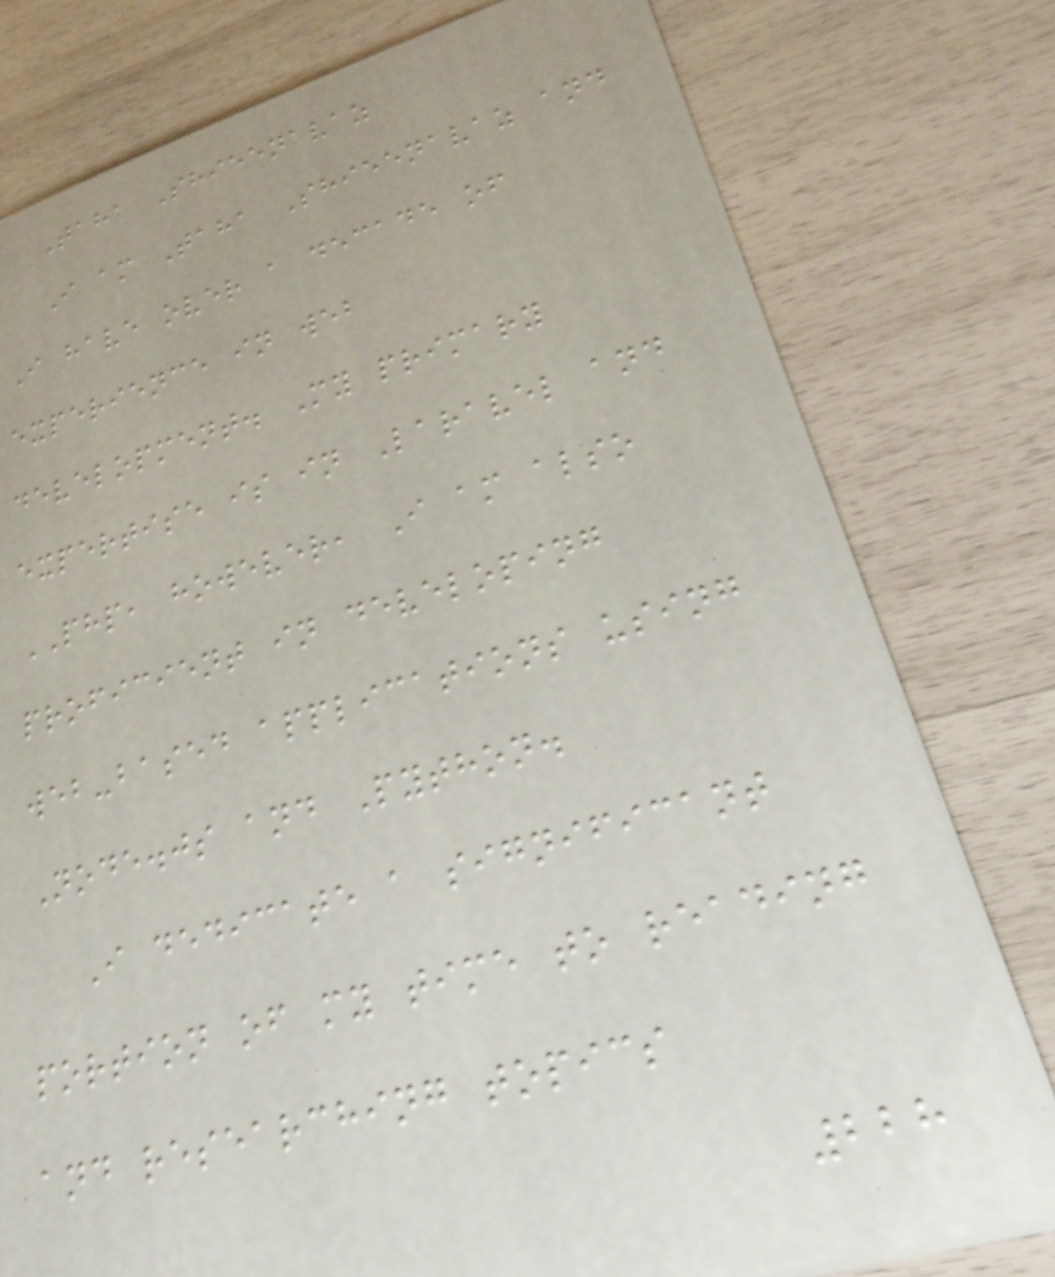Taha Shieenavaz
I am Taha Shieenavaz and
I have over a decade of
experience in web
development. My primary
expertise is in Laravel and
PHP, however, I am also
proficient in developing
web-based applications using
Node.js and Python.
I dedicate a significant
portion of my time to reading
and researching topics
228
